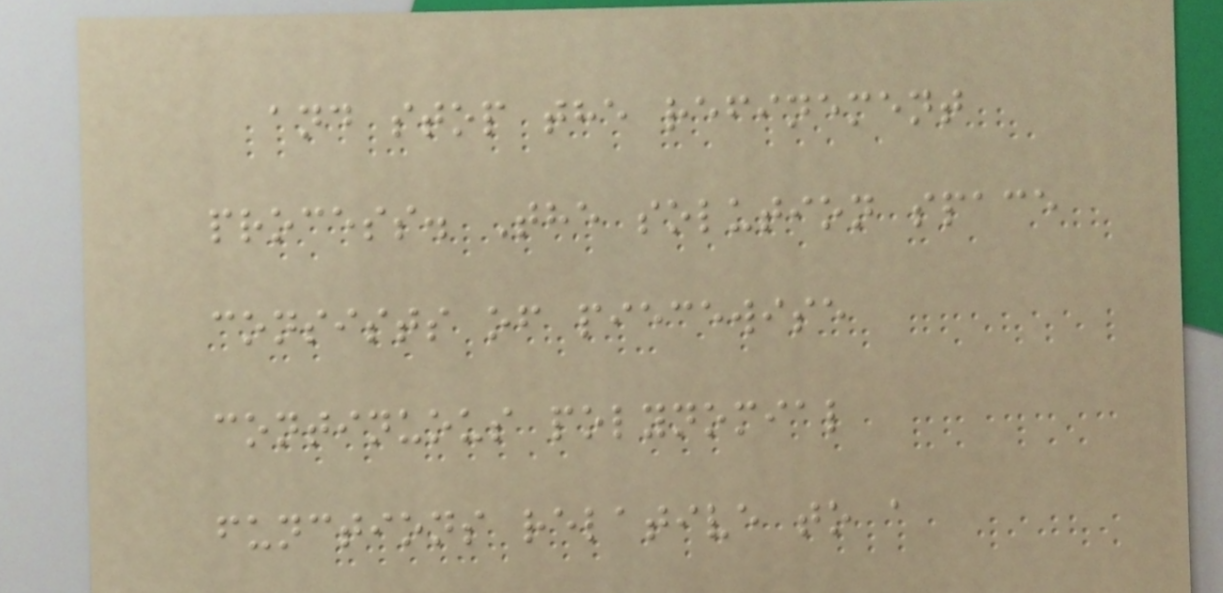and stop the refinement
process. The solution space
consists of piecewise
continuous polynomial
functions relative to a
